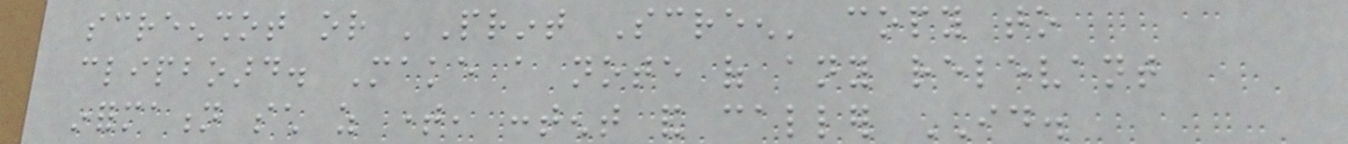screenshot or 'Print Screen' copy to
clipboard. Make a note of any relevant
information such as time, content and caller ID.
